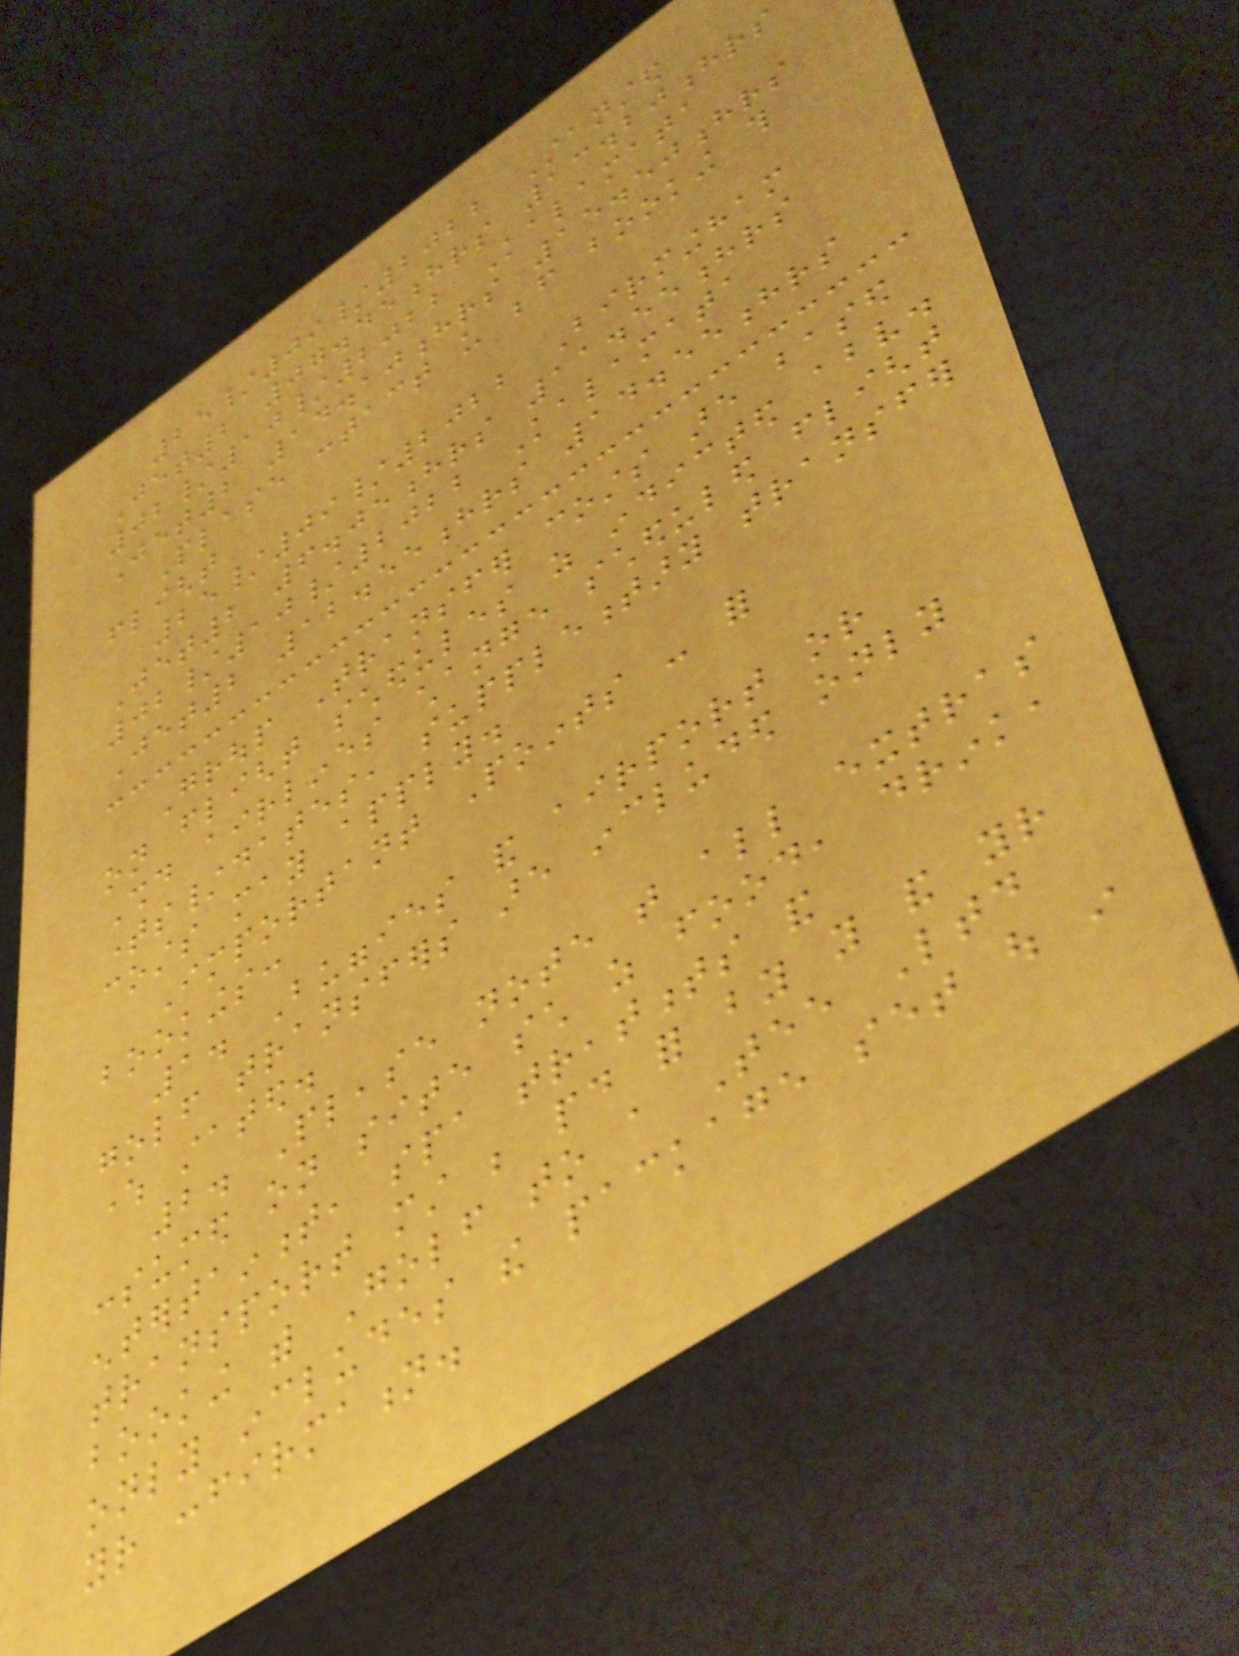25/09/2022 Stansted
Jet2 07.45hrs 13.20hrs
02/10/2022 Kalamata
Jet2 14.10hrs 15.50hrs
Plase contact us before booking this
flight
25/09/2022 Birmingham
Jet2 6.05hrs 11.55hrs
02/10/2022 Kalamata
Jet2 12.55hrs 14.55hrs
Group Transfer costs are based
on flight schedules as indicted above.
Should airlines change scheduled flight
times/dates, supplementary transfer
costs may apply.
Important Points - for
bookings:
1. Buggies and airport or
golf transfers are included only
where stated.
2. Please note that all extras
consumed on site such as food, drink,
entertainment, spa treatments and
transport must be paid for by you and your
booking with Golf to a Tee Ltd
only includes the package set out in
your confirmation.
